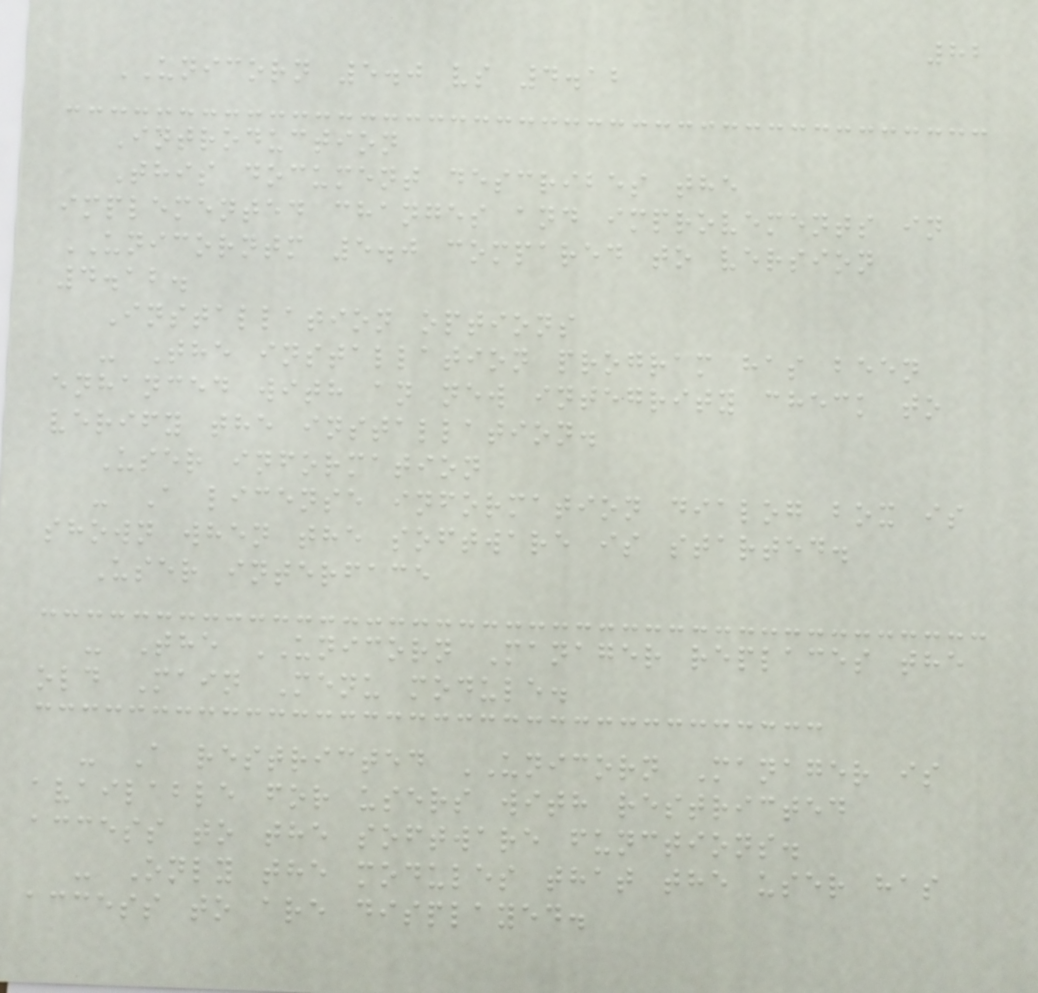82
UNICORN 5.0 vs 4.12
Introduction
This document describes the
implemented changes and improvements in
UNICORNTM 5.0 compared to version
4.12.
Installation options
- The installation program has been
enhanced with an new integrity check to
verify the installation.
User information
- A license information dialog box is
shown when the software is started.
User interface
- The UNICORN Manager replaces the
old Main Menu module.
- A restricted UNICORN Manager is
available for users with restricted
access to the software functions.
- Only the modules that the user has
access to are displayed.
